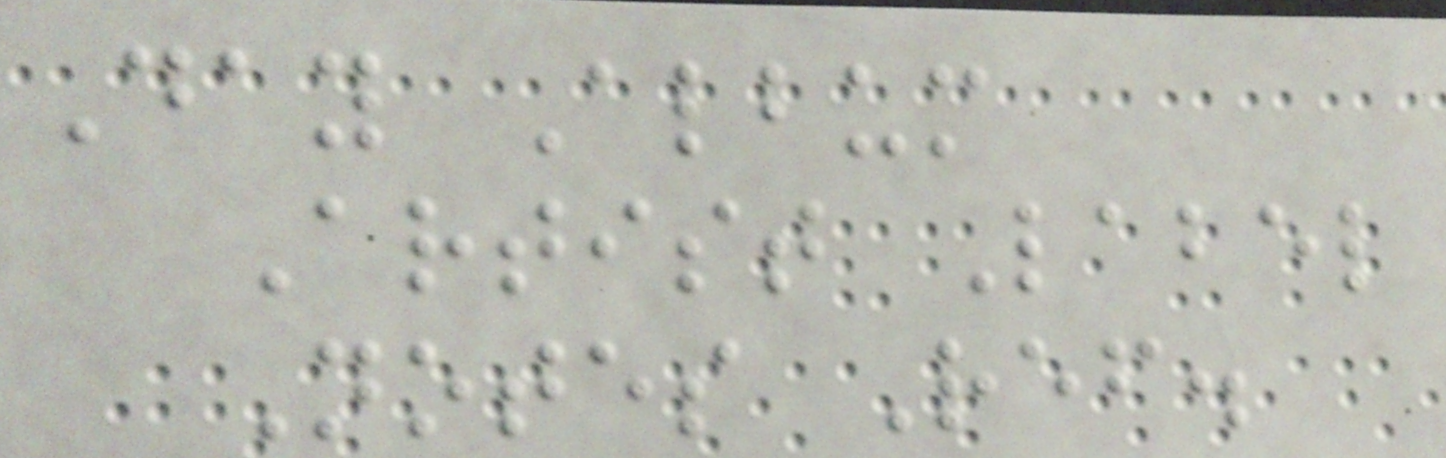Day Album
Artist Label
Notes Ref.
